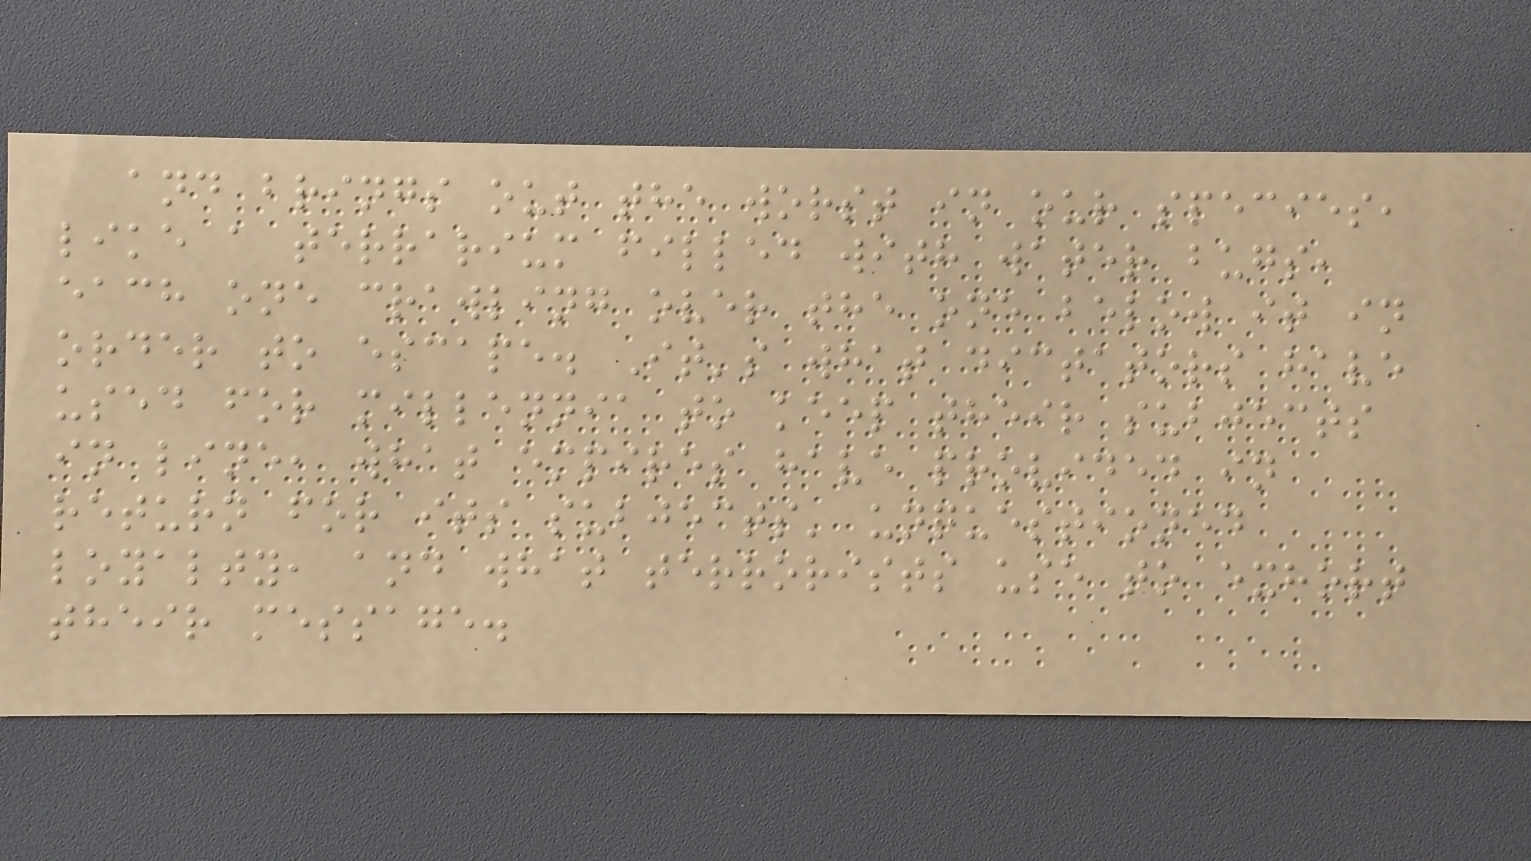and brings out the worst in our species,
like a terrarium filled with water bugs,
each one crawling over the one below it in
order to escape. It's what dictators have
used for millennia to keep their subjects
in line, what empires have provided in
return for its subjects' unquestioned
loyalty, and what terrorists use to exhort
their message.
